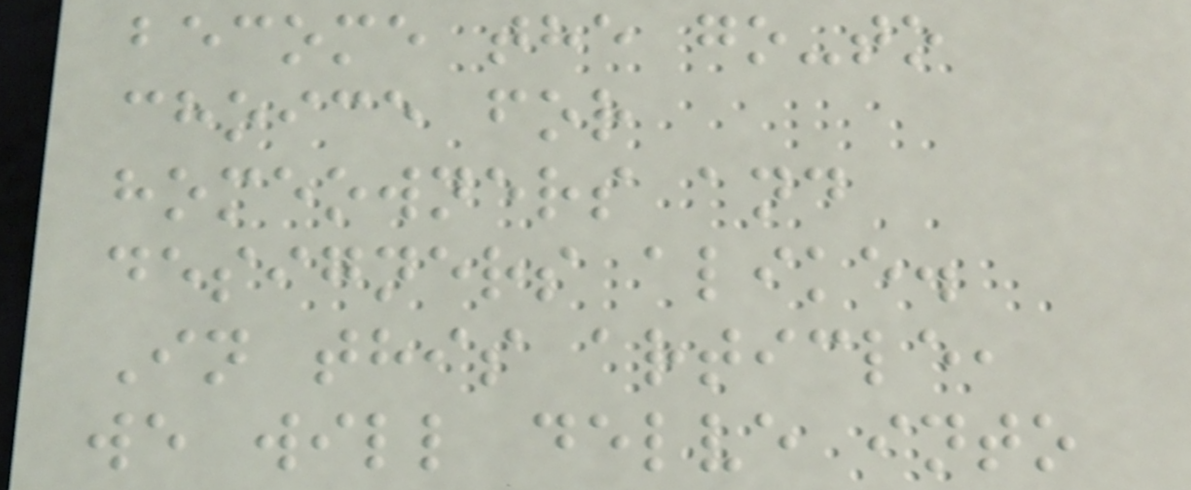become the go-to
choice for
homeowners and
designers alike.
In this article,
we will delve into
